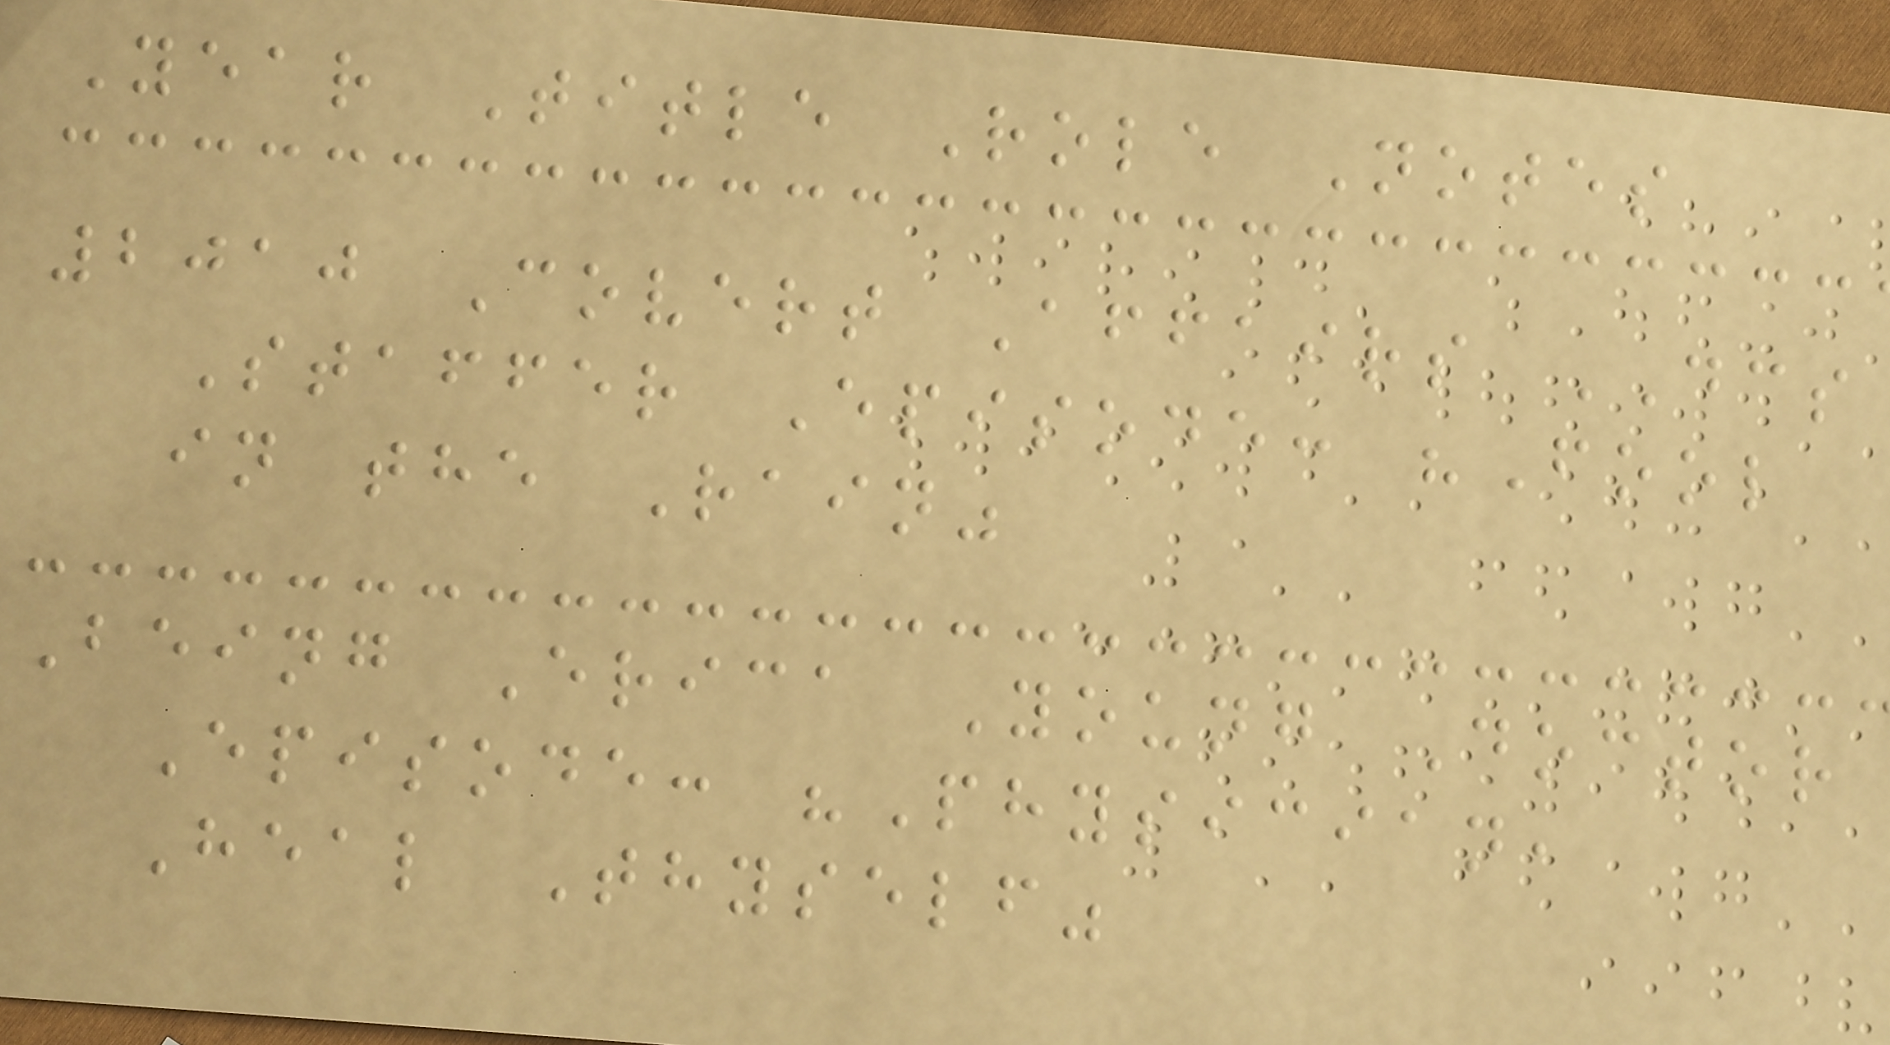Year Title Role Notes
2010 Covert Affairs DCS
Staffer Episode: "Fool
in the Rain"
Being Erica Young Doctor
Episode: "Physician,
Heal Thyself"
